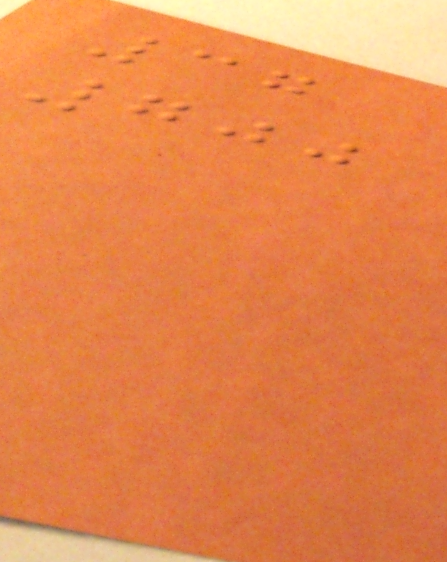37
700
